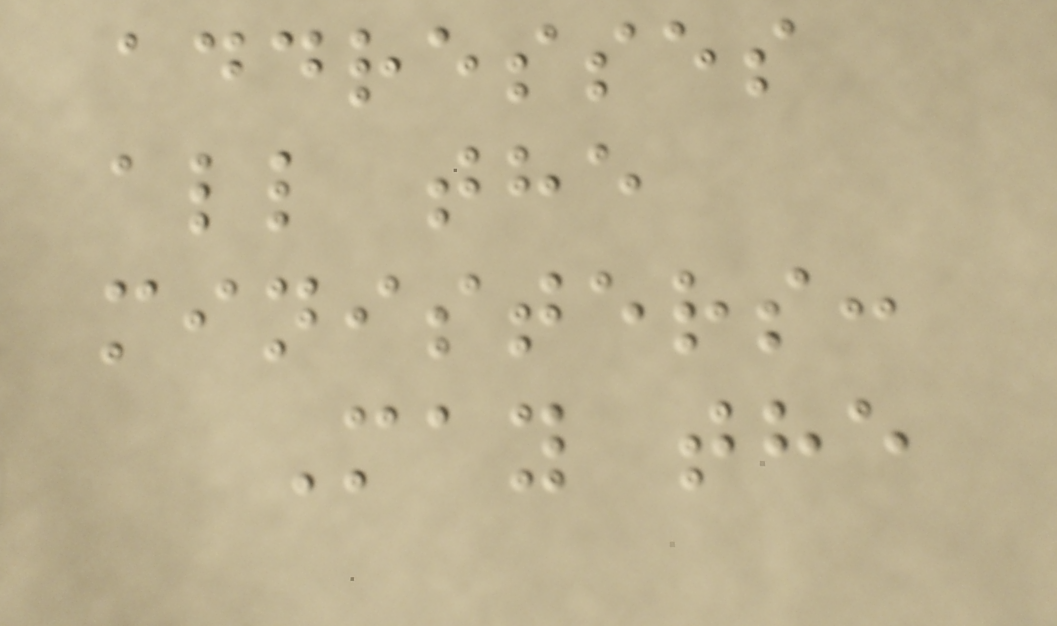addresses
all the
ministers:
May the
